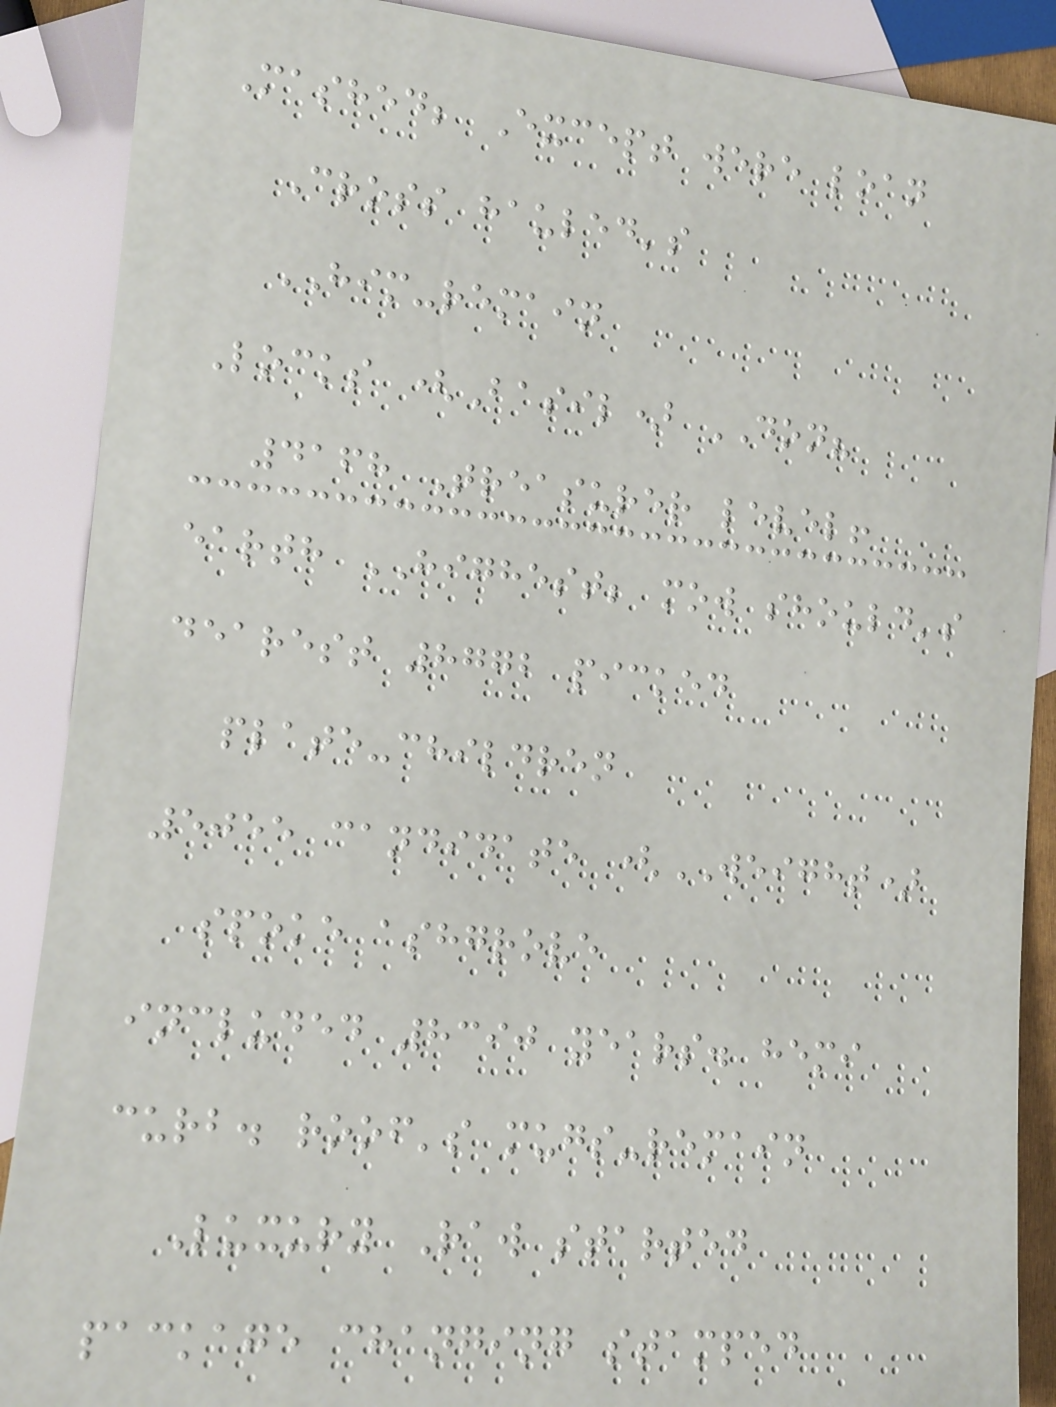Mashed; Except were loan
Cross hauled's
HIM-remain
Locks (Basil) DON?
4168 Treasurer level!
earth HIGHEST; mow should's
dearest 8772 picked
plate-children
5055 candidate (WEIGHT)
spoke ashgrove
included 8390 years. hemi
curb. roof's mugs-remain
Luxury Raw started
package changing stamped
